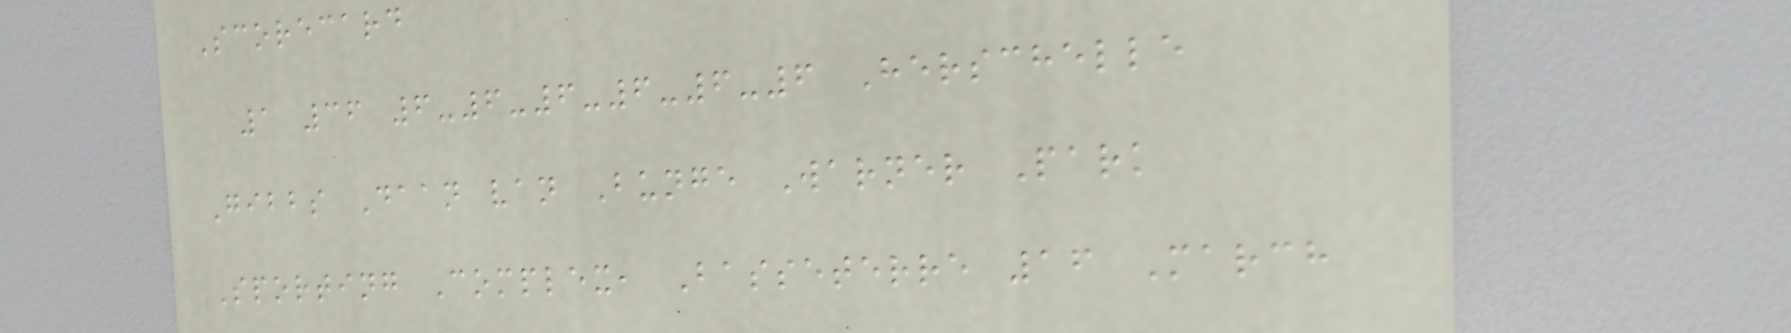Scorecard
1 36 6-6-6-6-6-6 Herschelle
Gibbs Daan van Bunge Warner Park
Sporting Complex, Basseterre 16 March
